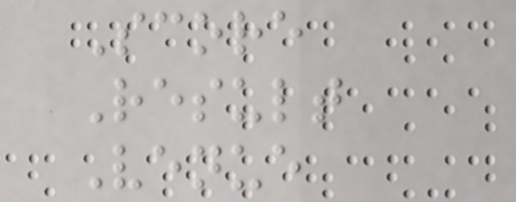Score
Result
Venue
